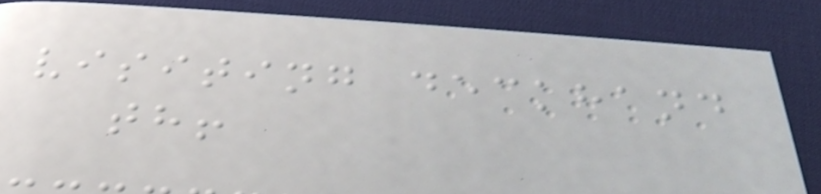visiting deckhand
th!
